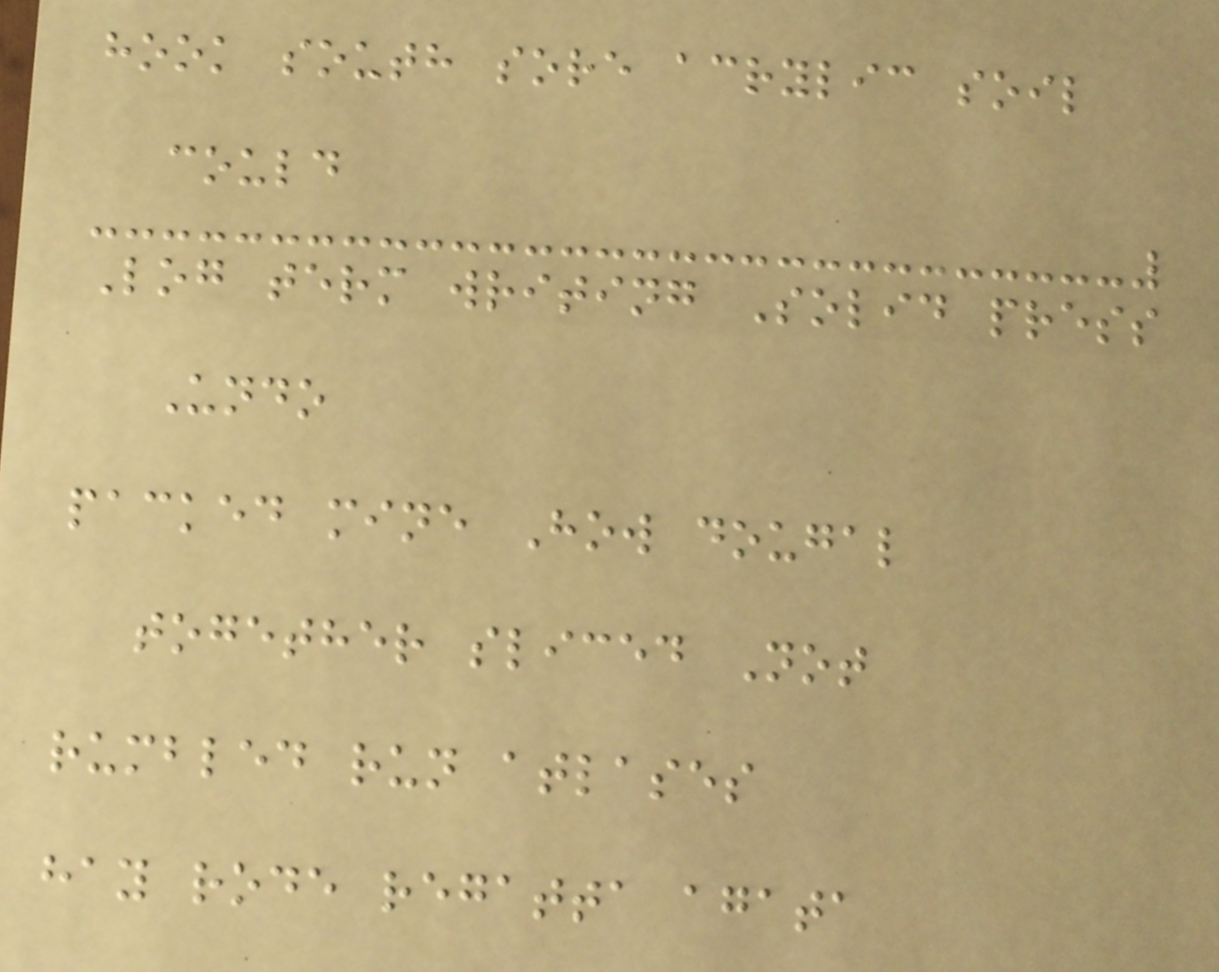hook south sore acrylic soil
could
Log term writing Solid press
Undo
packed mine How dougal
together sliced Not
rumbled run atlases
hay rode regatta agata
